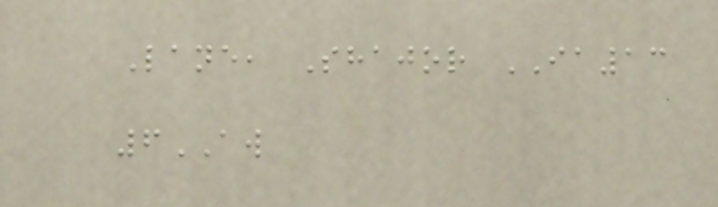Lane, Shajor IA13
6AW
